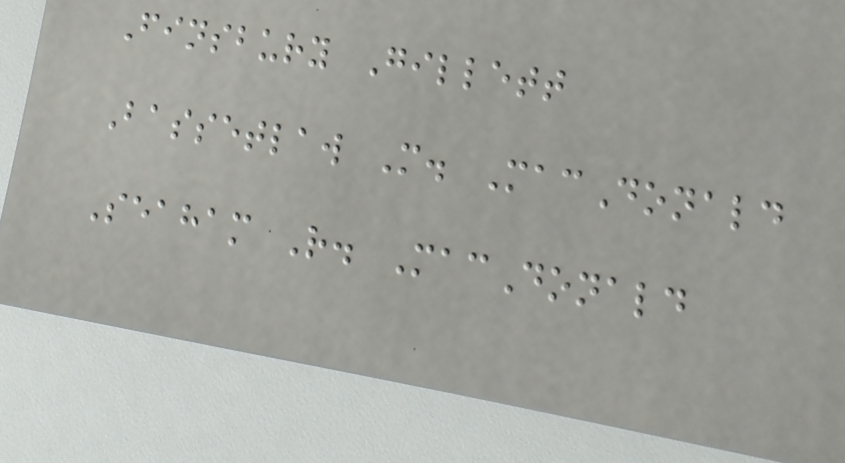Finsbury Gillett
Bassetlaw M. MacDonald
Seaham R. MacDonald
